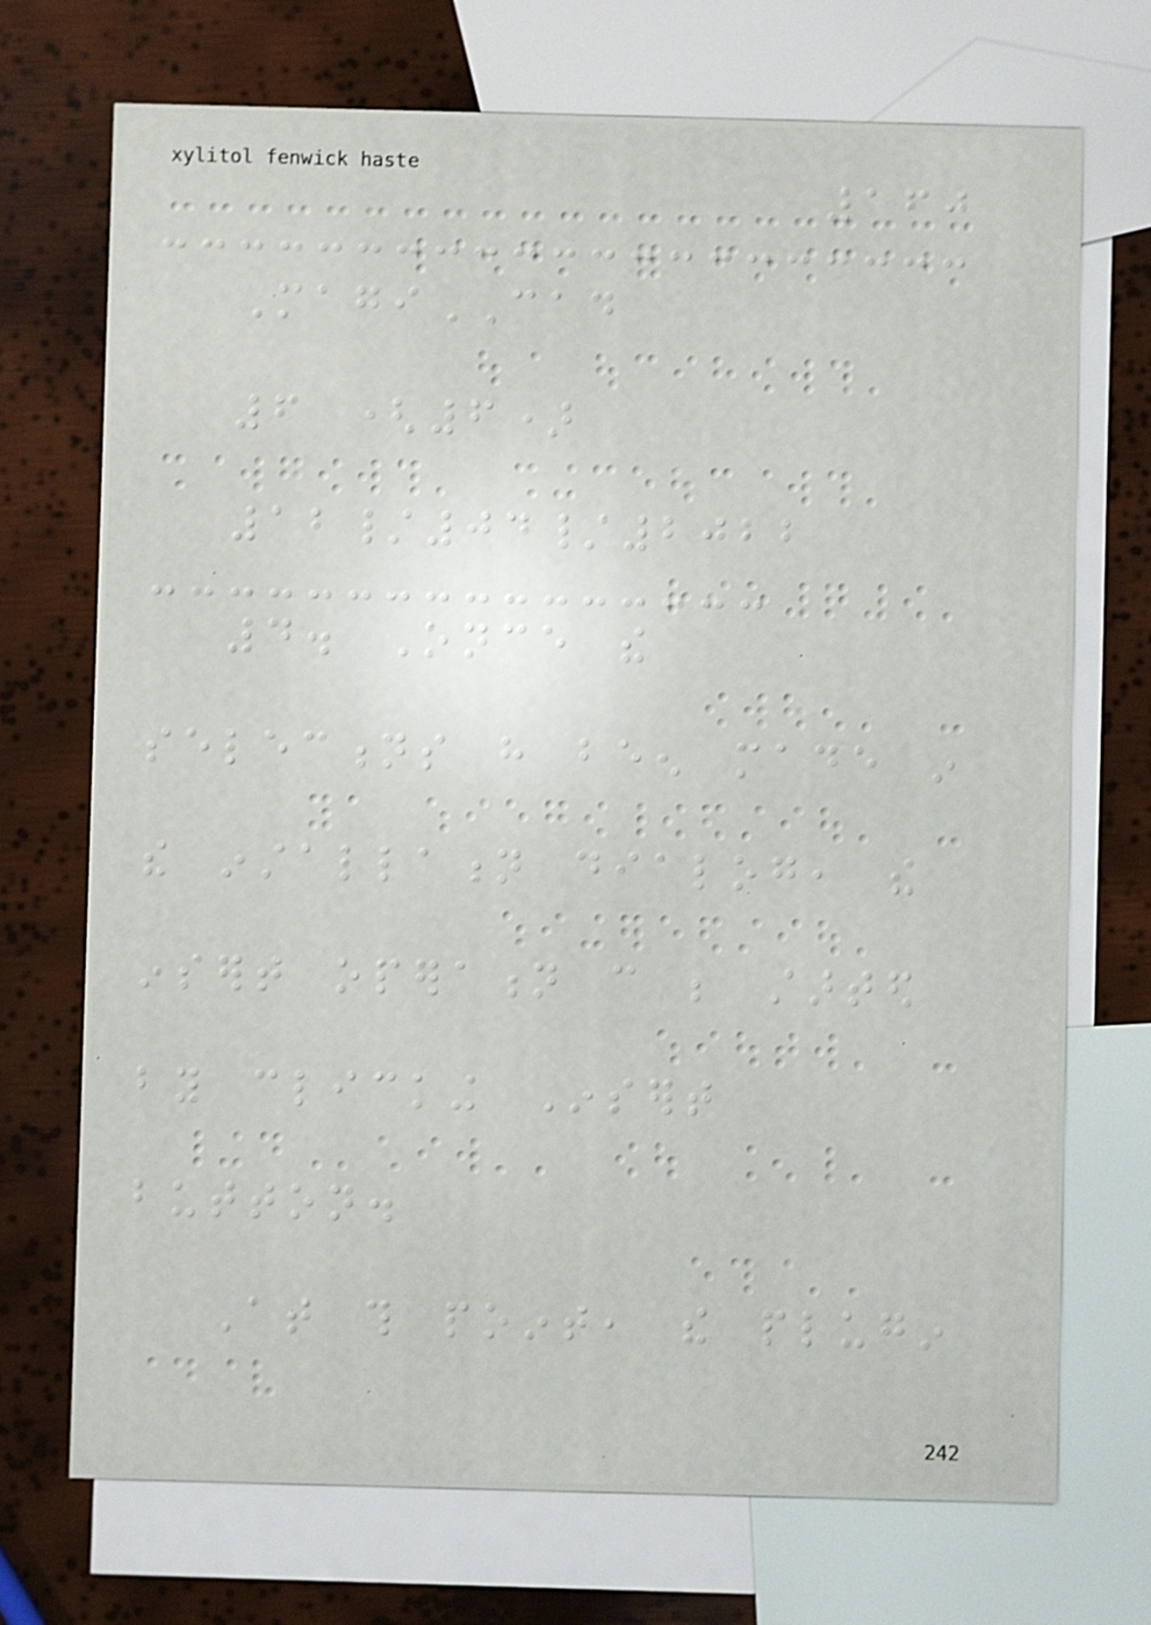160
MagiCAD
6 (6)
12/04/2022
4. Once the
selections have been made in
the installation dialog, the
insert operation can be started
by clicking Insert
button.
At this point, the plugin
